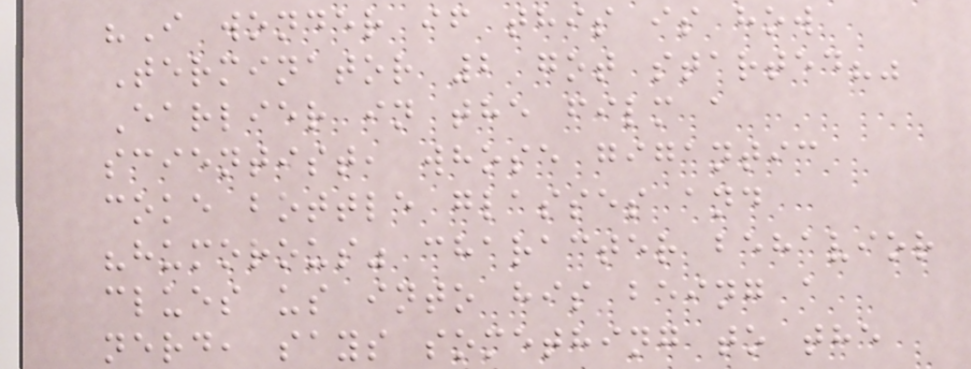"I wonder if this is how
Terminator 2 got started?"
Earlier in the film a
scientist, whose gigantic
coke bottle glasses and
"humorous" character behavior
clues us into his being a
nerd, says something to the
